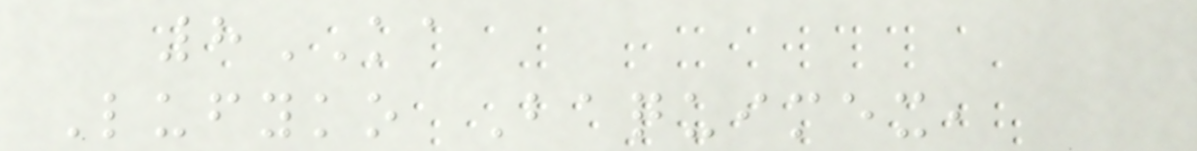8KA
Lufyko Baquimex,
